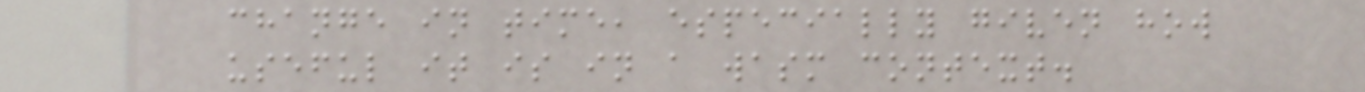change in time, especially given how
useful it is in a wasm context.
